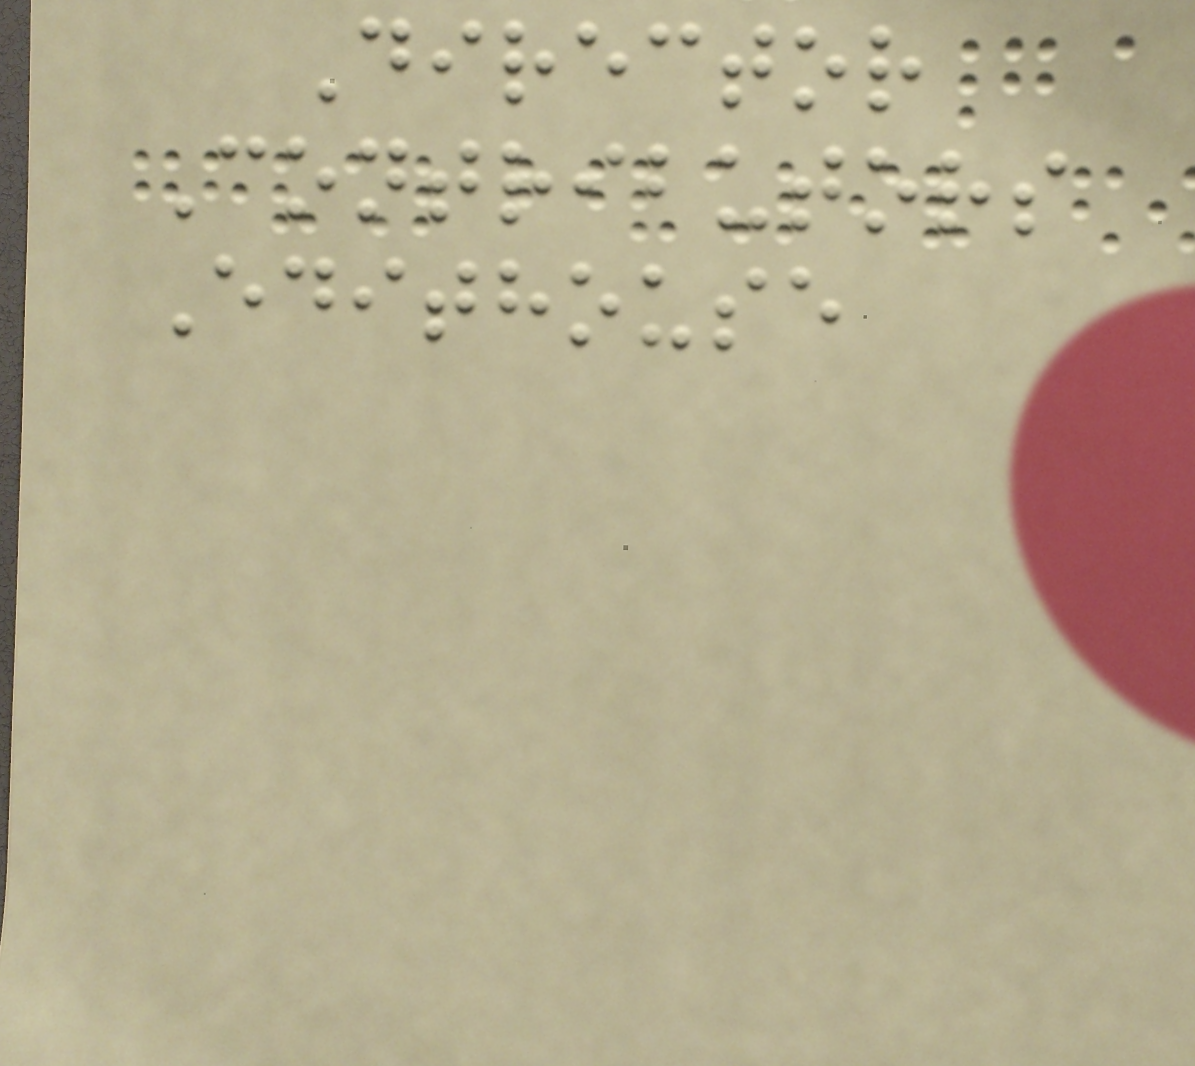Director
Contributors
Edithouse
